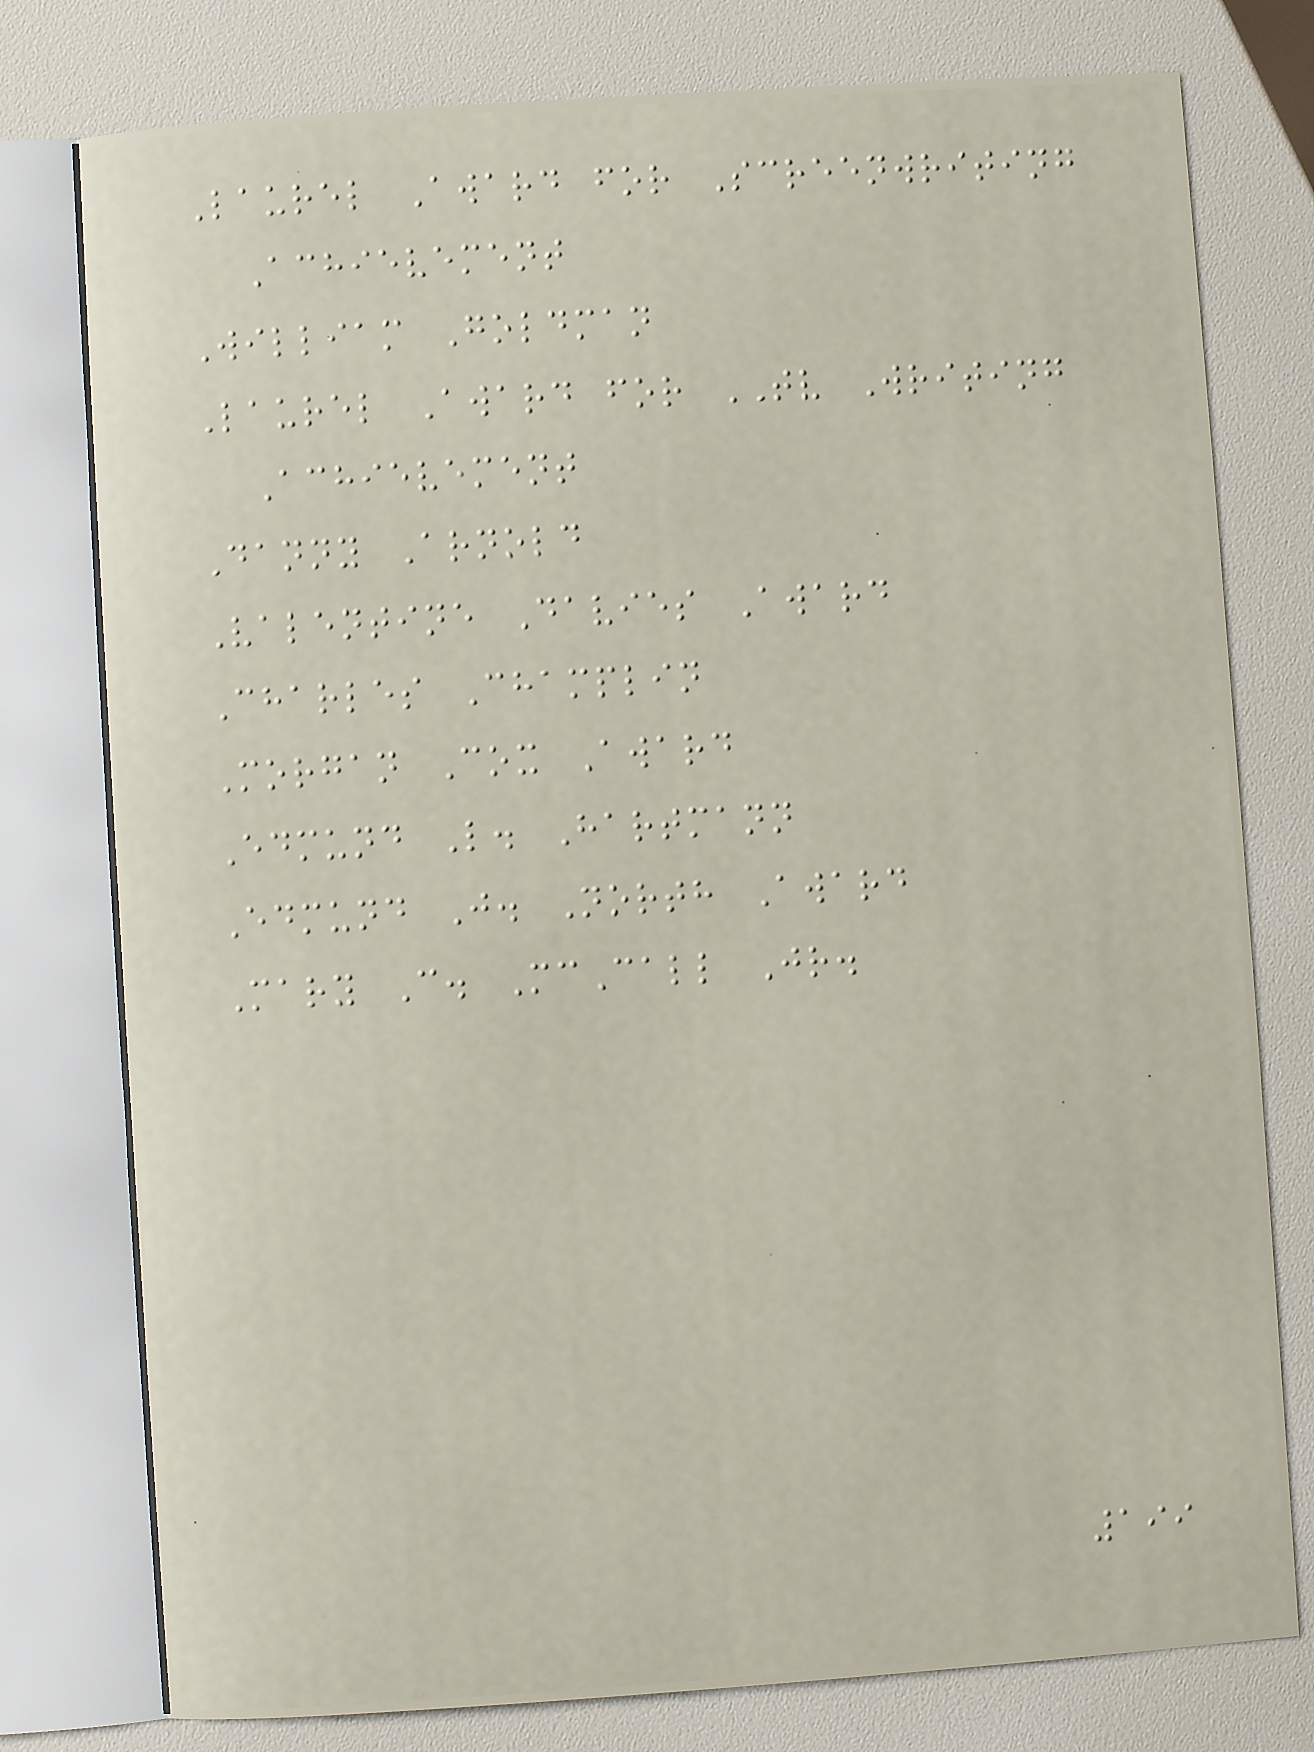Laurel Award for Screenwriting
Achievement
William Goldman
Laurel Award for TV Writing
Achievement
Danny Arnold
Valentine Davies Award
Charles Champlin
Morgan Cox Award
Edmund L. Hartmann
Edmund J. North Award
Mary C. McCall Jr.
199
